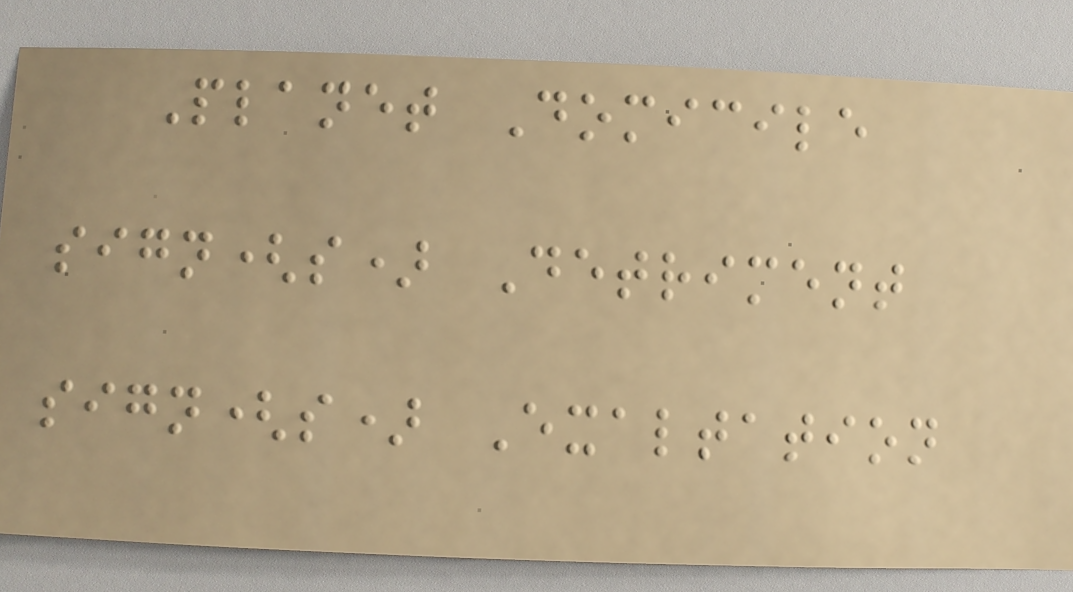Planet Domicile
sign(s) Detriment
sign(s) Exaltation
